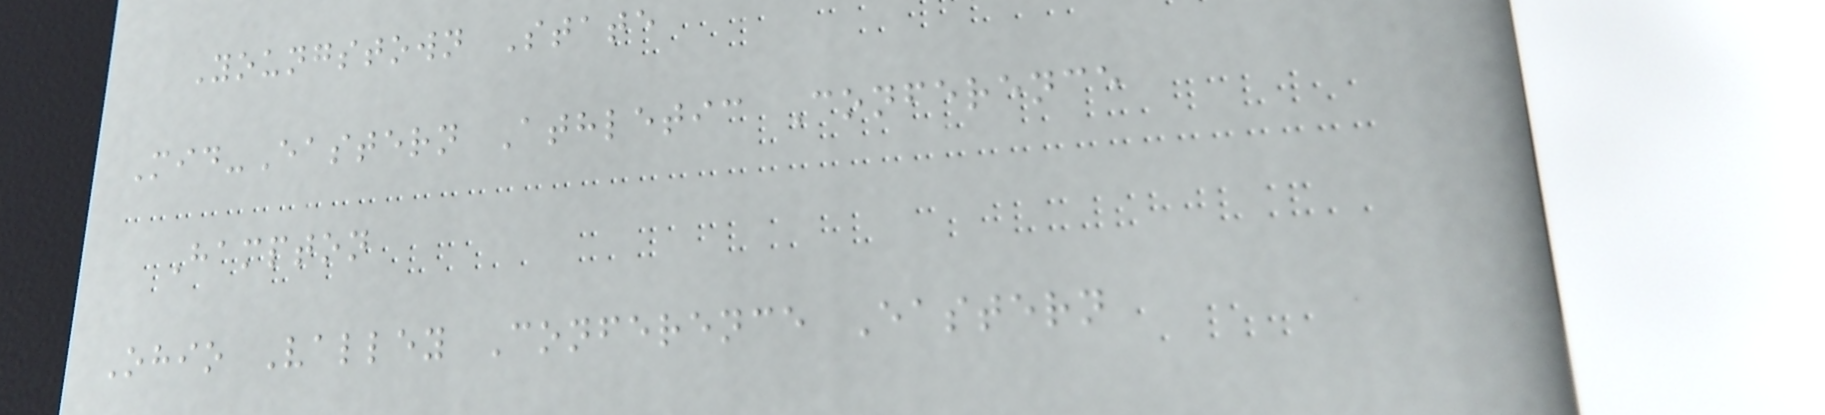Youngstown State
Mid-Eastern Athletic Conference
Hampton
Ohio Valley Conference Eastern
